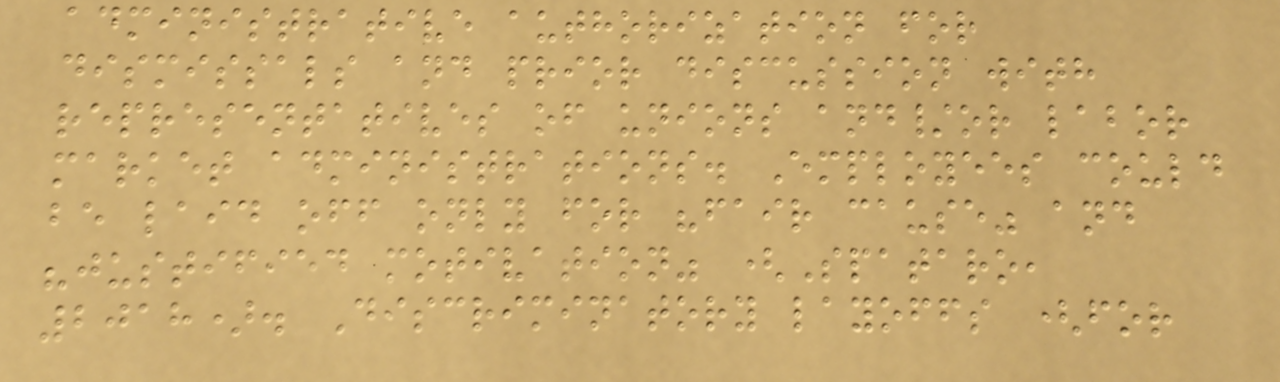administrative authorization for
dismissals and prior discussion with
representatives of unions and/or labor
market administrations. Employees could
be laid off only for "fair cause" and
"justified motivation" (Spataro,
2018). Discriminatory layoffs (for
